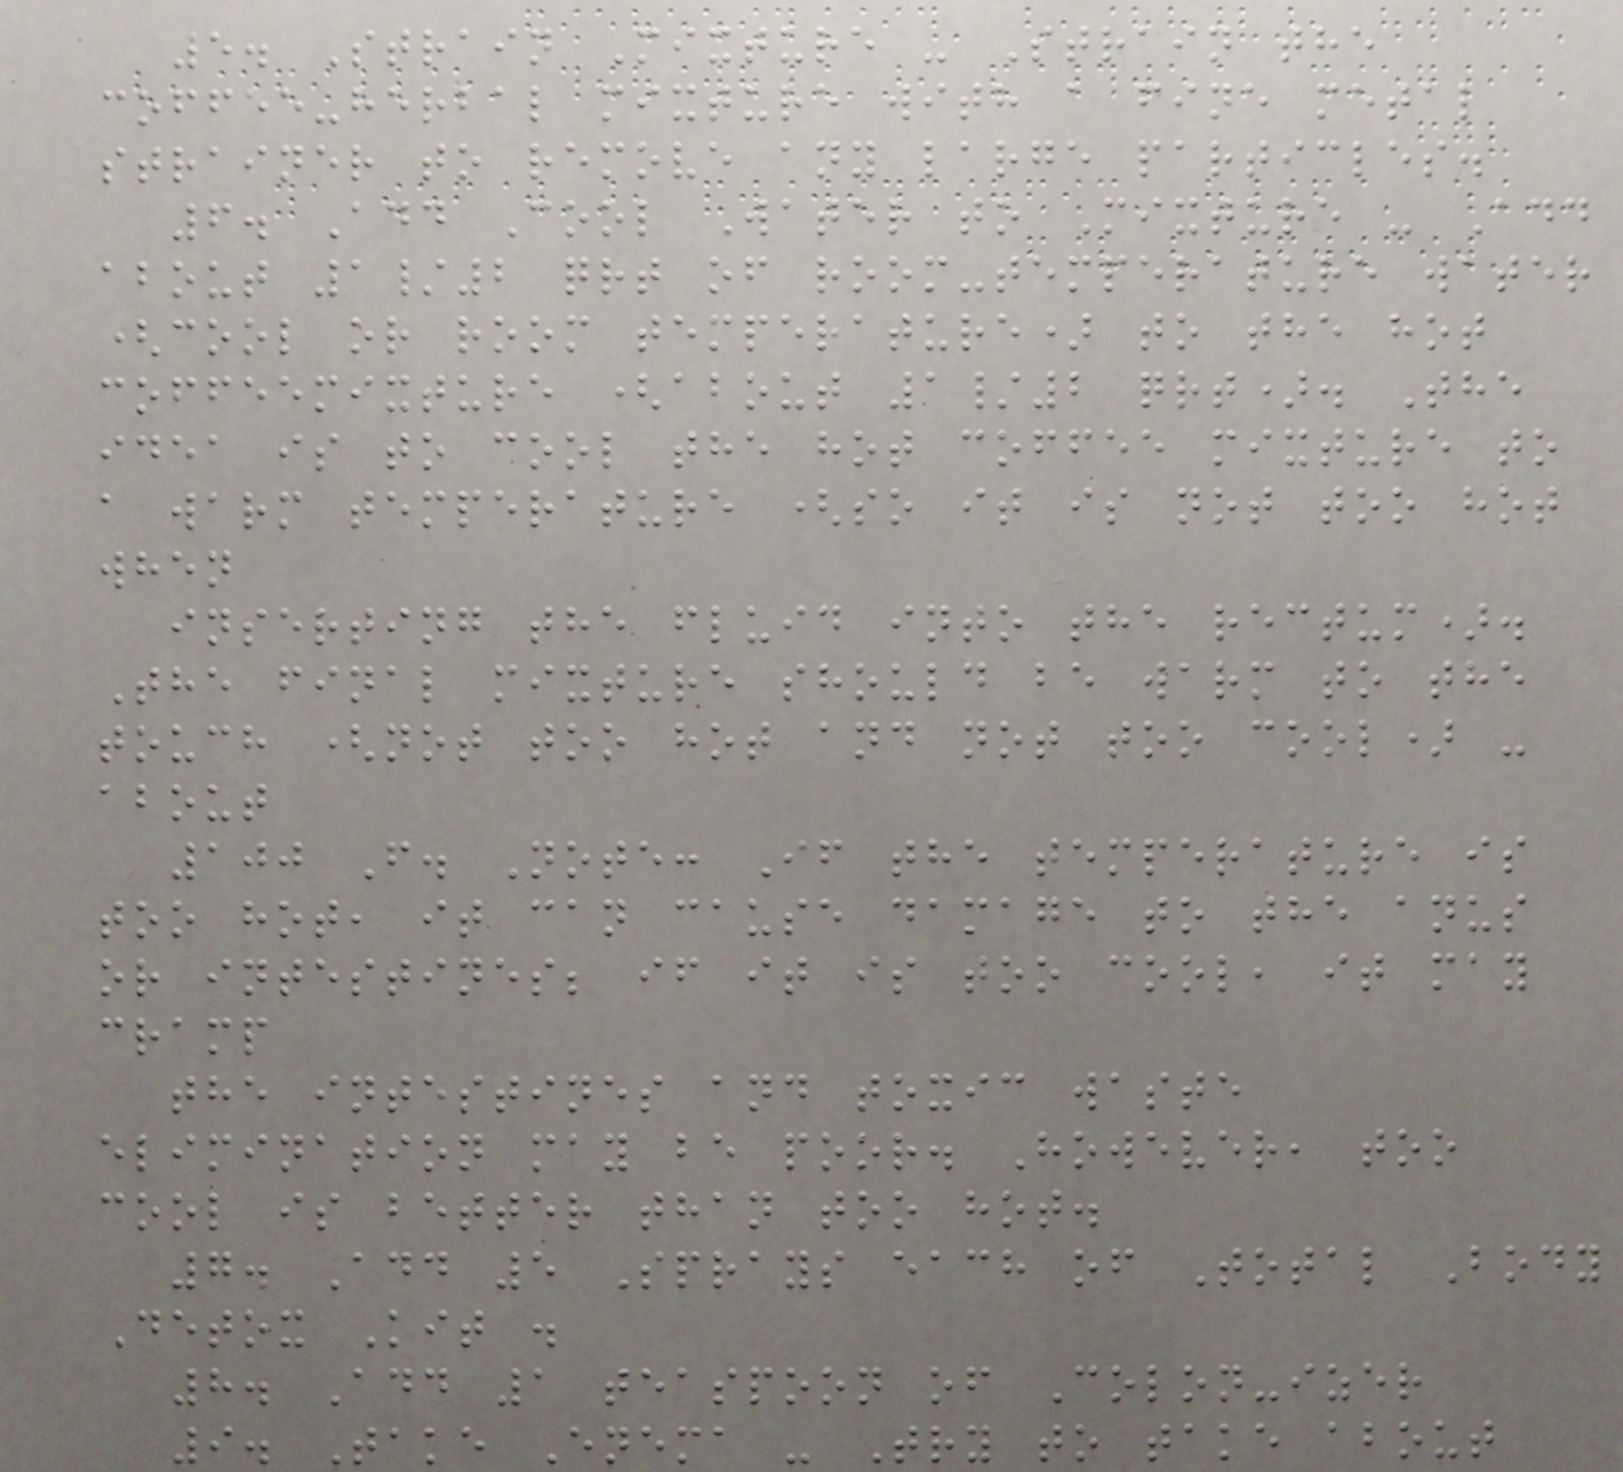5. Strain Mixture - Strain the
coffee-herbal mixture with a fine metal
strainer to remove any large particles.
6. Add Cool Water to Mixture - Add
about 1/2 qrt of room-temperature water
(cool or room temperature) to the hot
coffeemixture (about 1/2 qrt). The
idea is to cool the hot coffee mixture to
a warm temperature (so it is not too hot
when
inserting the fluid into the rectum).
The final mixture should be warm to the
touch (not too hot and not too cool) -
about
100 F. Note: If the temperature is
too hot, it can cause damage to the anus
or intestines; if it is too cool, it may
cramp
the intestines and toxic waste
elimination may be poor. However, too
cool is better than too hot.
7. Add 5 Sprays each of Total Body
Detox Kit .
8. Add 1 teaspoon of Colon-izer
9. Take Enema - Try to take about
